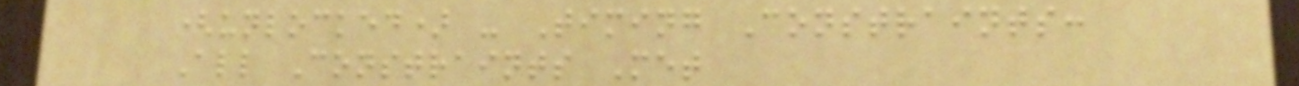(unlocked) - Timing Constraints:
All Constraints Met
